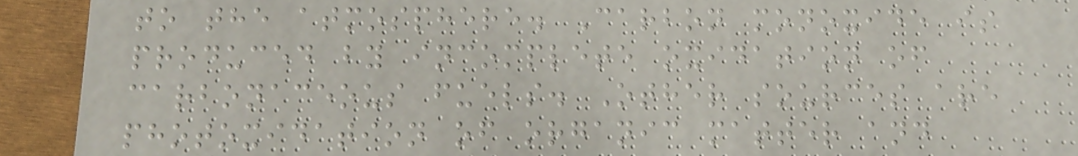to the atmosphere. Carbon monoxide is
produced by incomplete oxidation of
carbonaceous fuels. Other sources are
photoxidation of organic matter and
